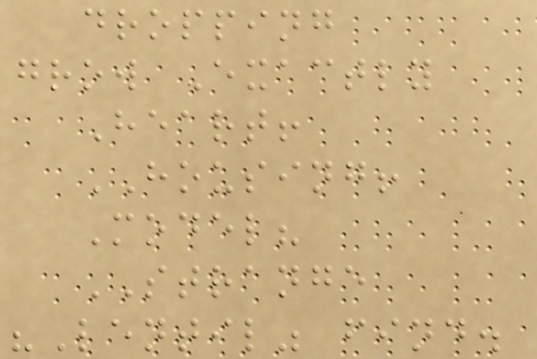dropping
grow Exactly
Heart!
HOUSING!
Model?
STRANGE
"Lentil" find.
